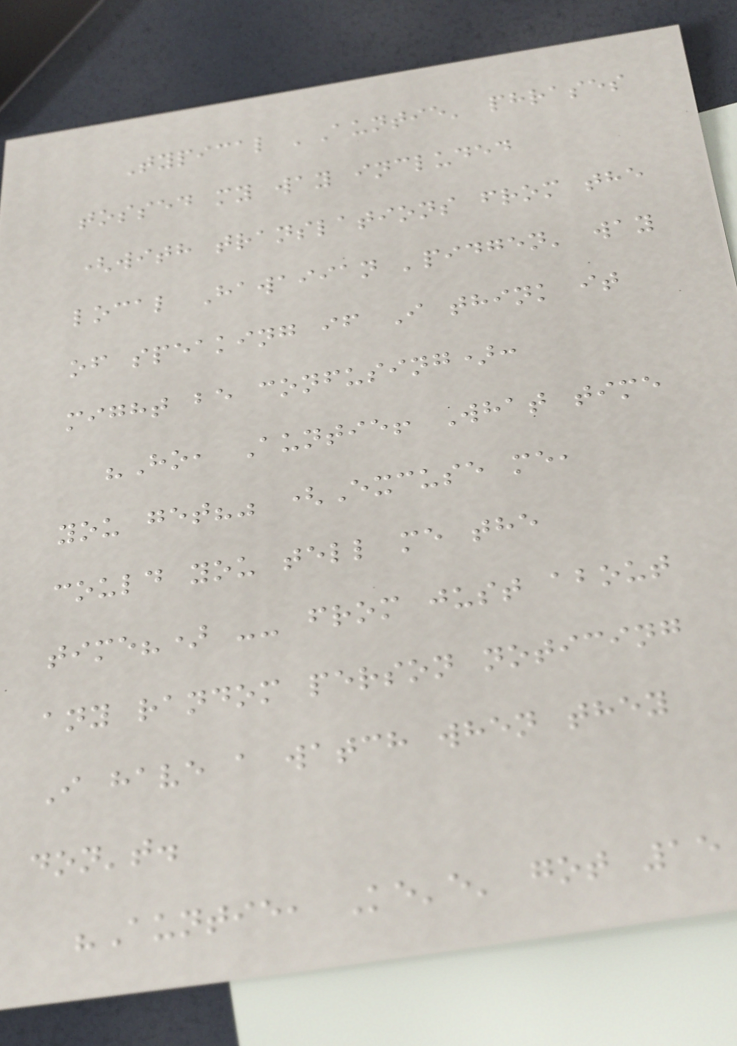Typical 'Auntie' phrases
tossed my way included
(with translations from the
local Hawaiian 'pidgen' way
of speaking if I think it
might be confusing):
"Ho, Auntie! What time
you get?" (Excuse me,
could you tell me the
time?) -- from just about
any random person noticing
I have a watch when they
don't.
"Auntie, Ke'e' got 15
